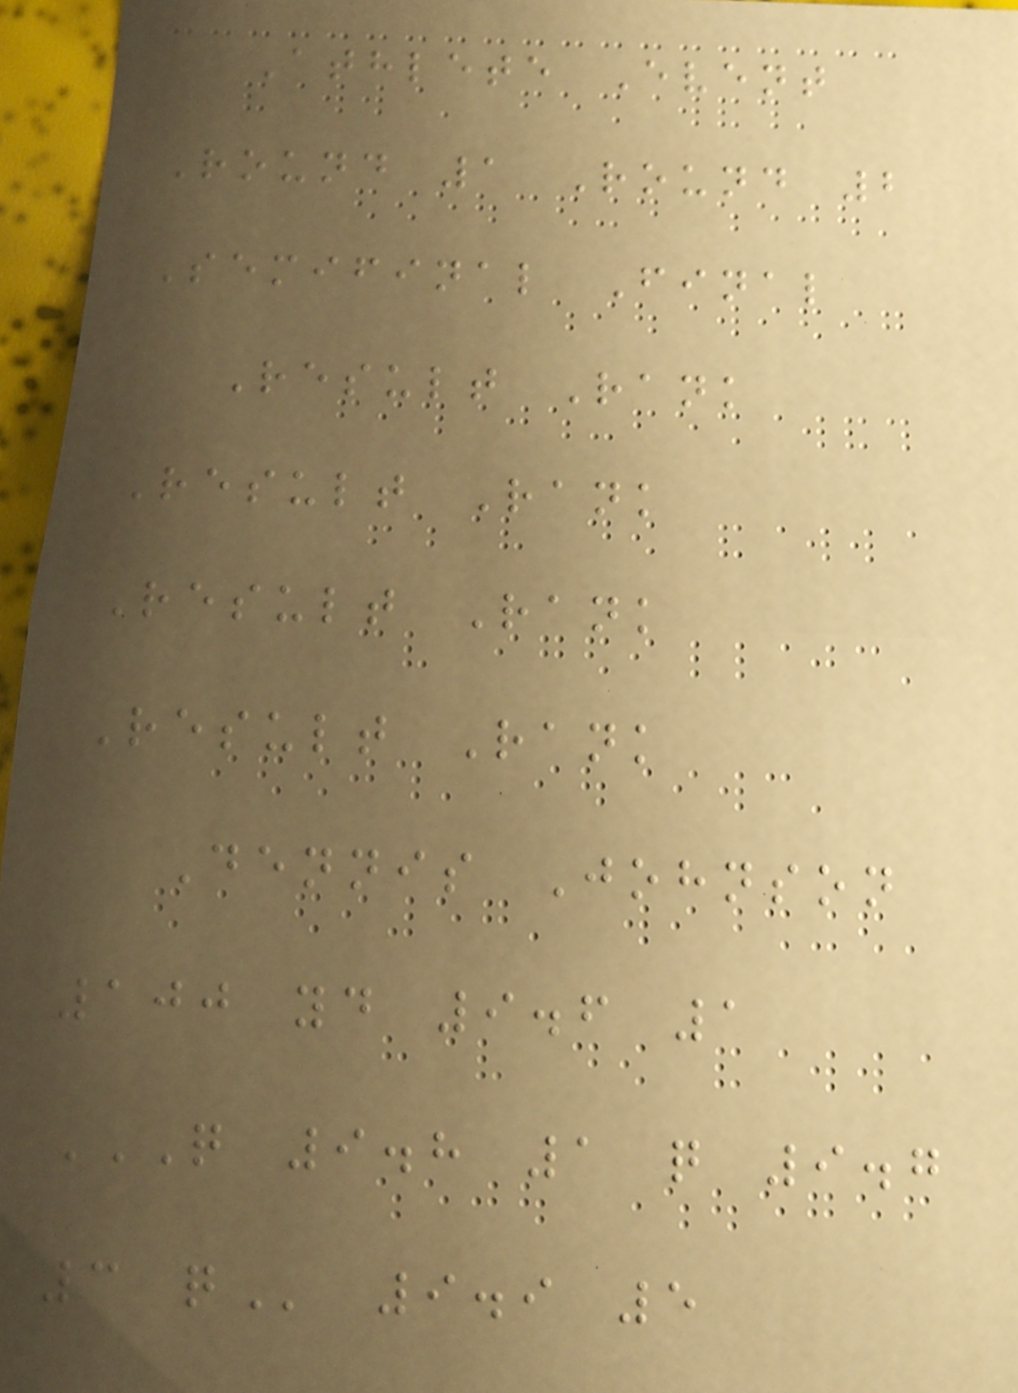Athlete Event
Round 1 Round 2
Semifinal Final
Result Rank
Result Rank
Result Rank
Result Rank
Dennis Johnson
100 yd 9.6 1
Q 9.8 1 Q 9.7
3 Q 9.9 5
